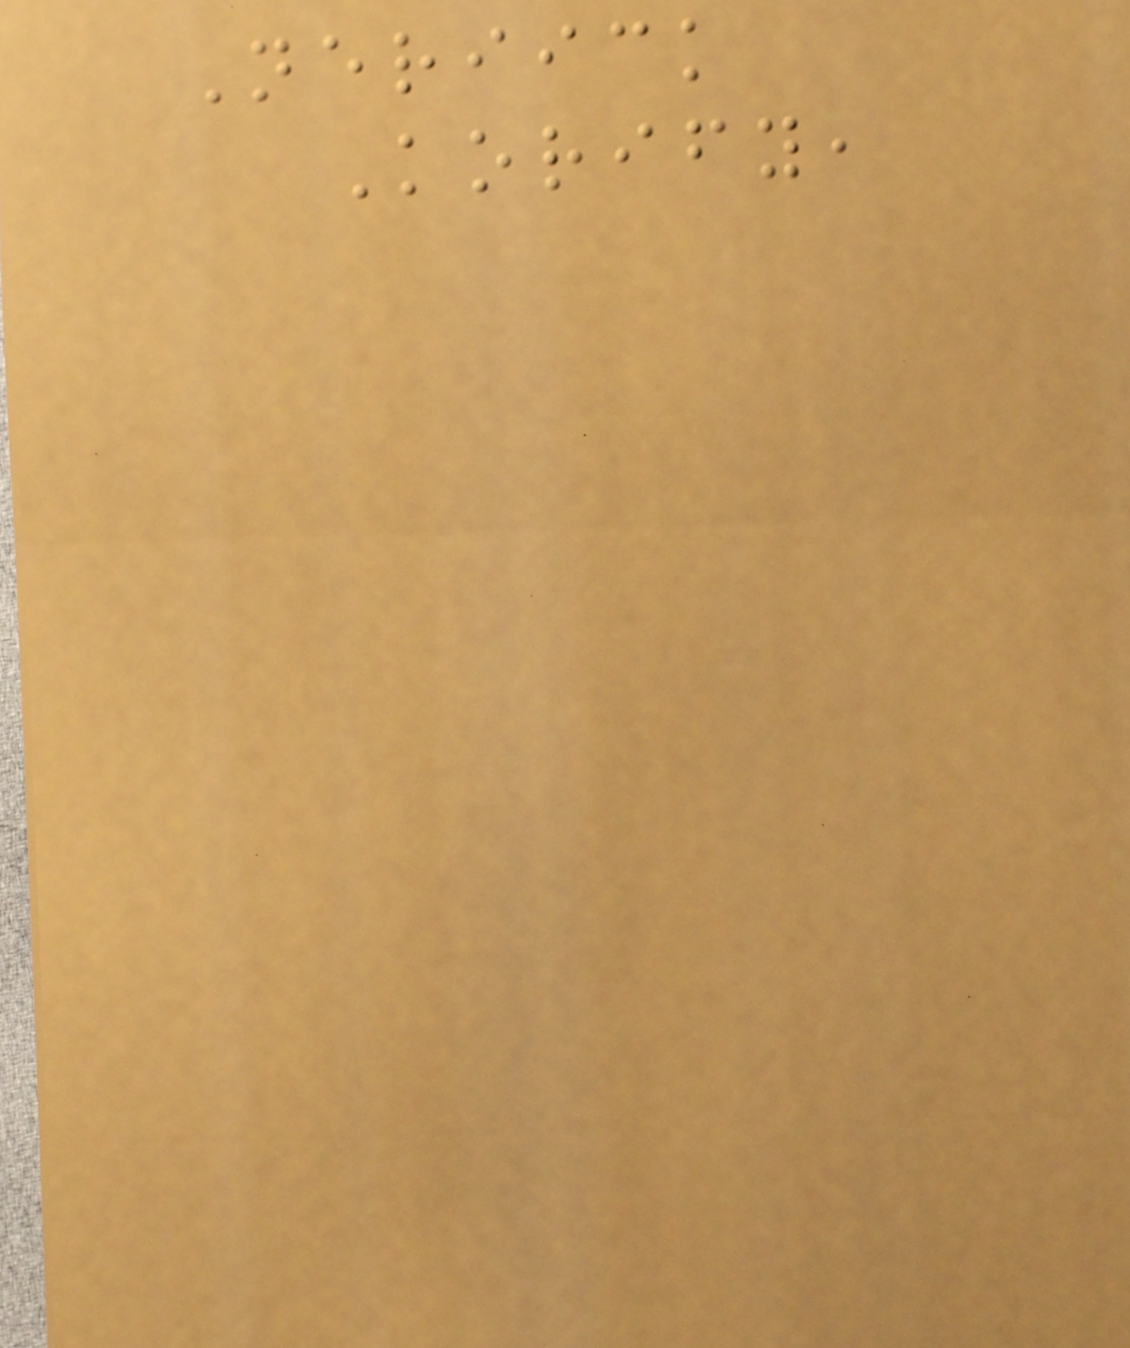Neriick
Korify,
